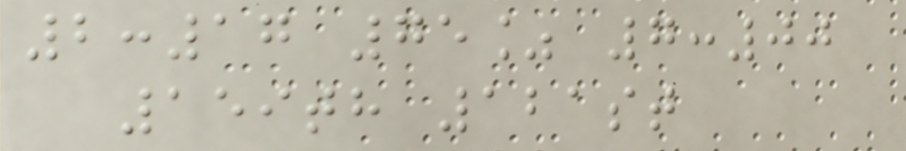2:17 75% 7:00
159th 121st
